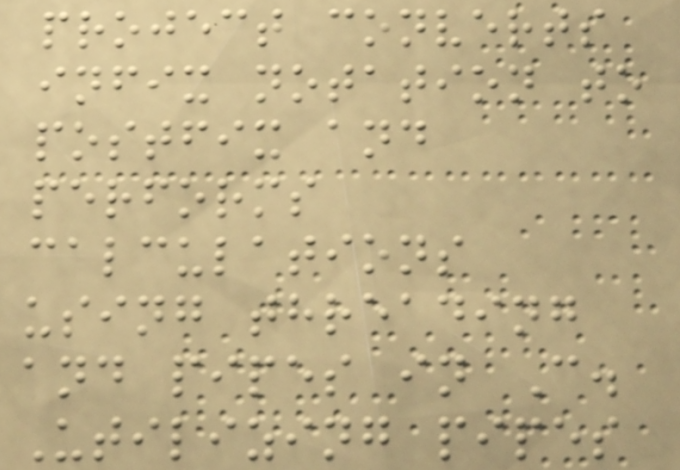project converts
infix notation to
postfix and
performs
calculations
using threading
and pipes in C.
Utilizing pipes
